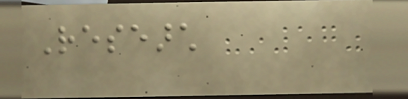Research
